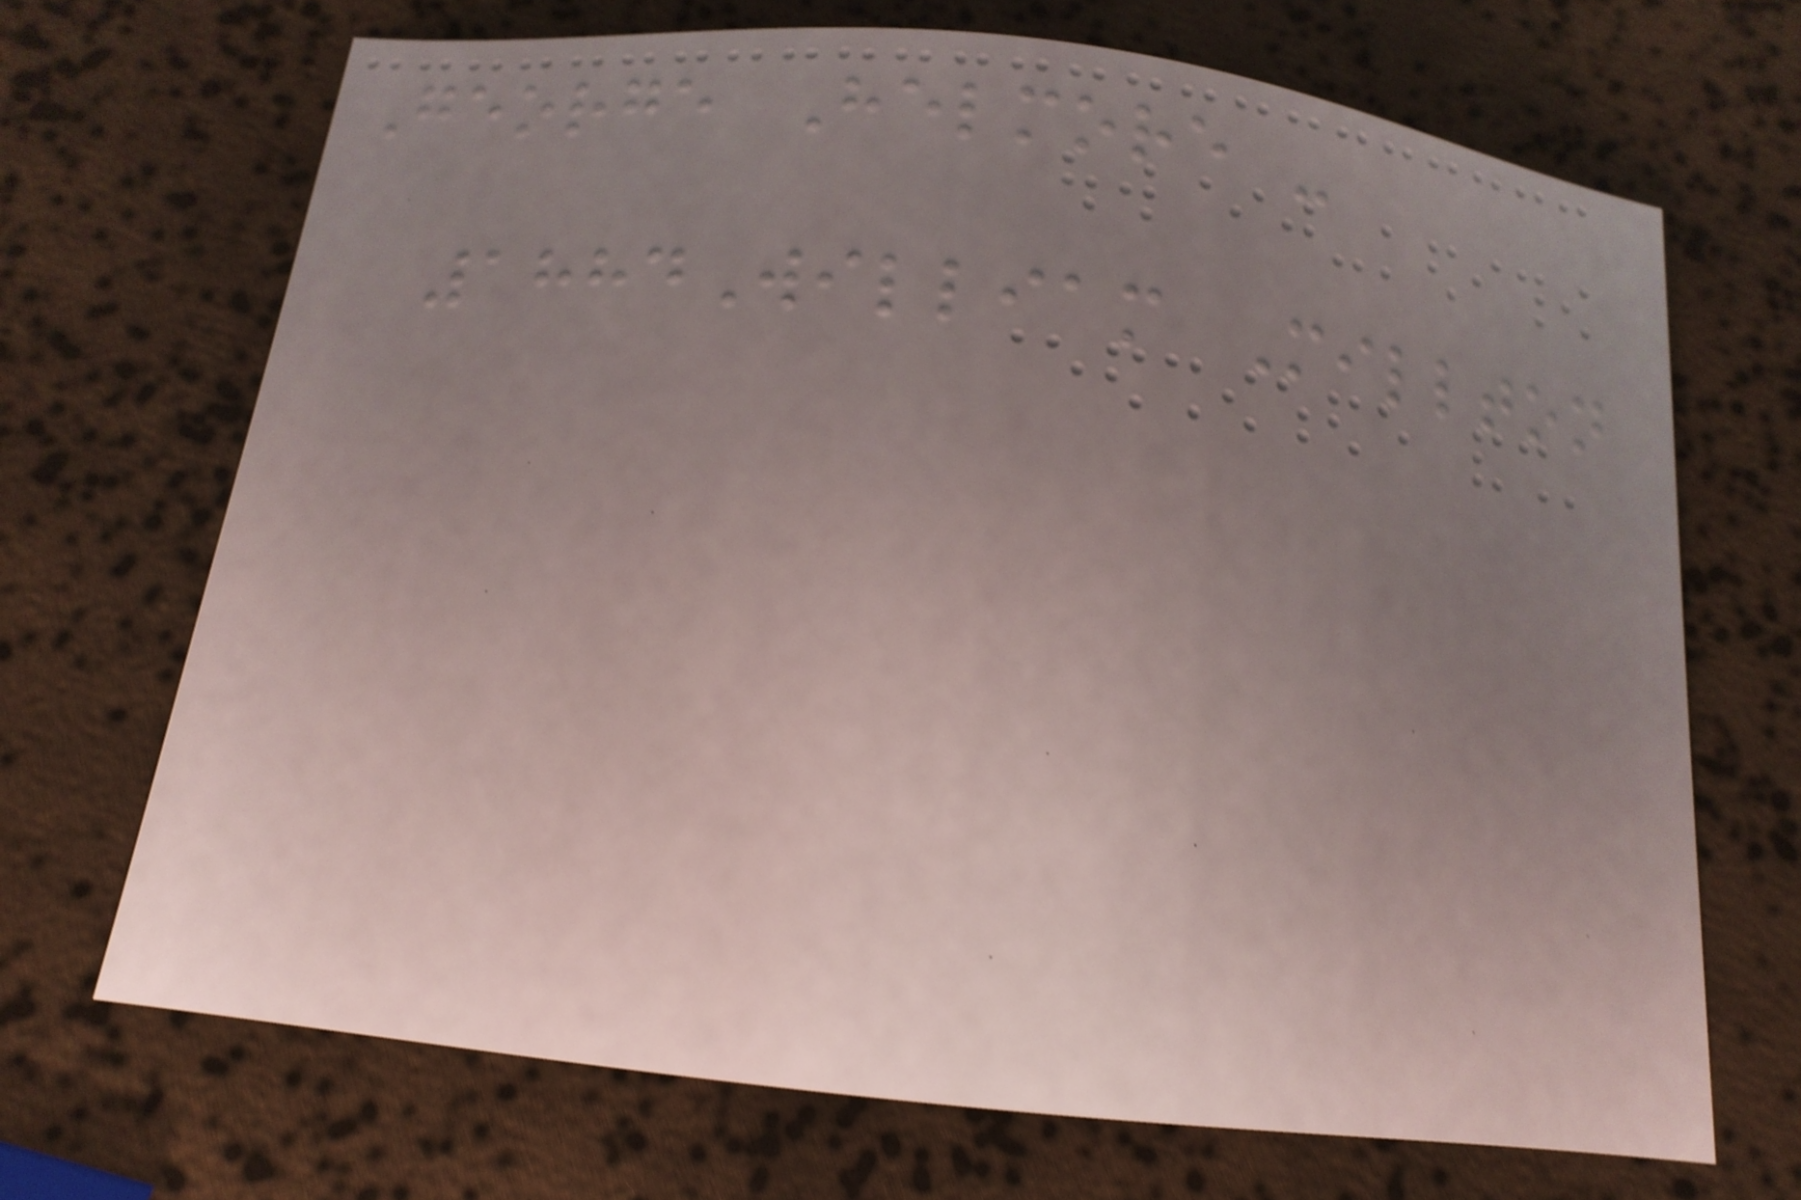George Helmore -
1884William Millton
